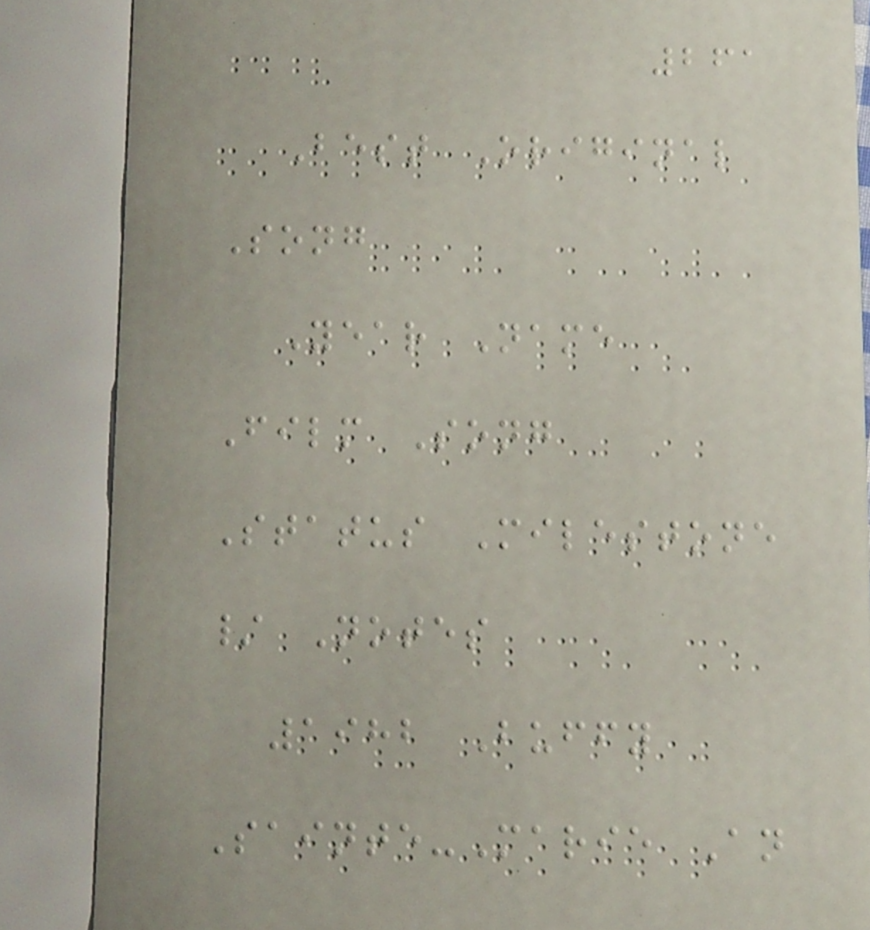261
Best Original
Song
Year Name
Film Song
Status Milestone
/ Notes
1982 Buffy
Sainte-Marie An
